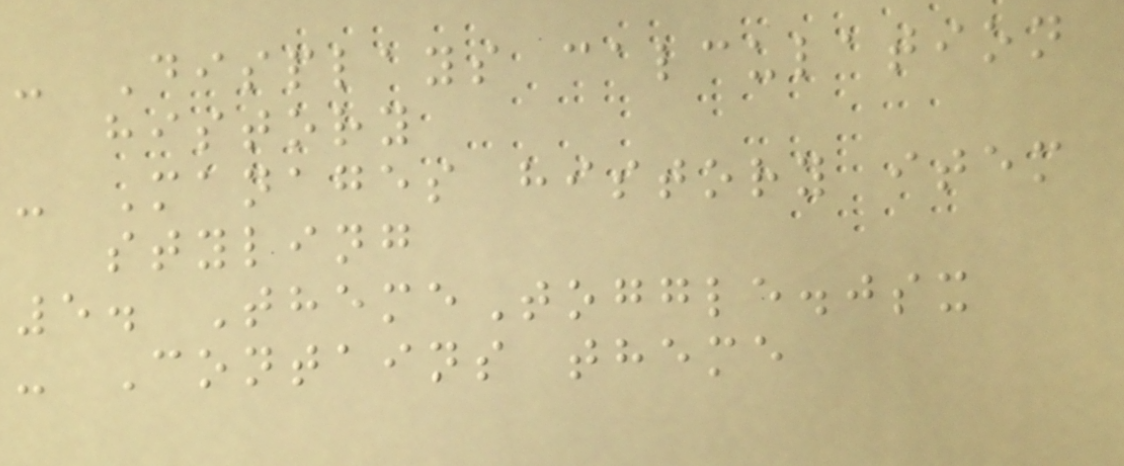- Displays calculation
history
- Manages history item
styling
5. ThemeToggle.jsx
- Contains theme
